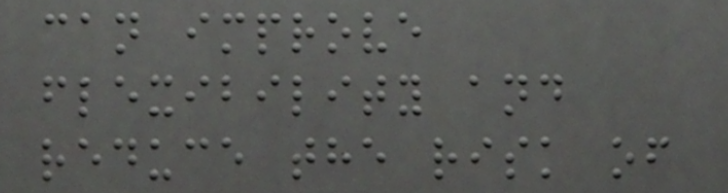can improve
flexibility and
reduce the risk of
